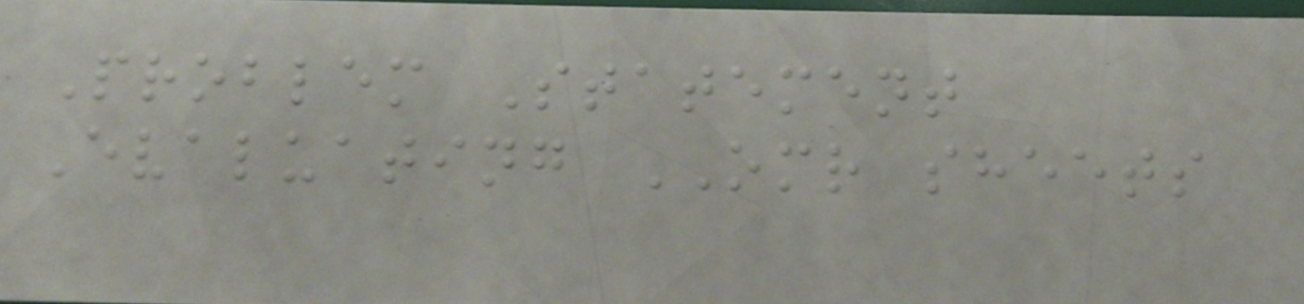Problem Statement
Evaluating OMR sheets
